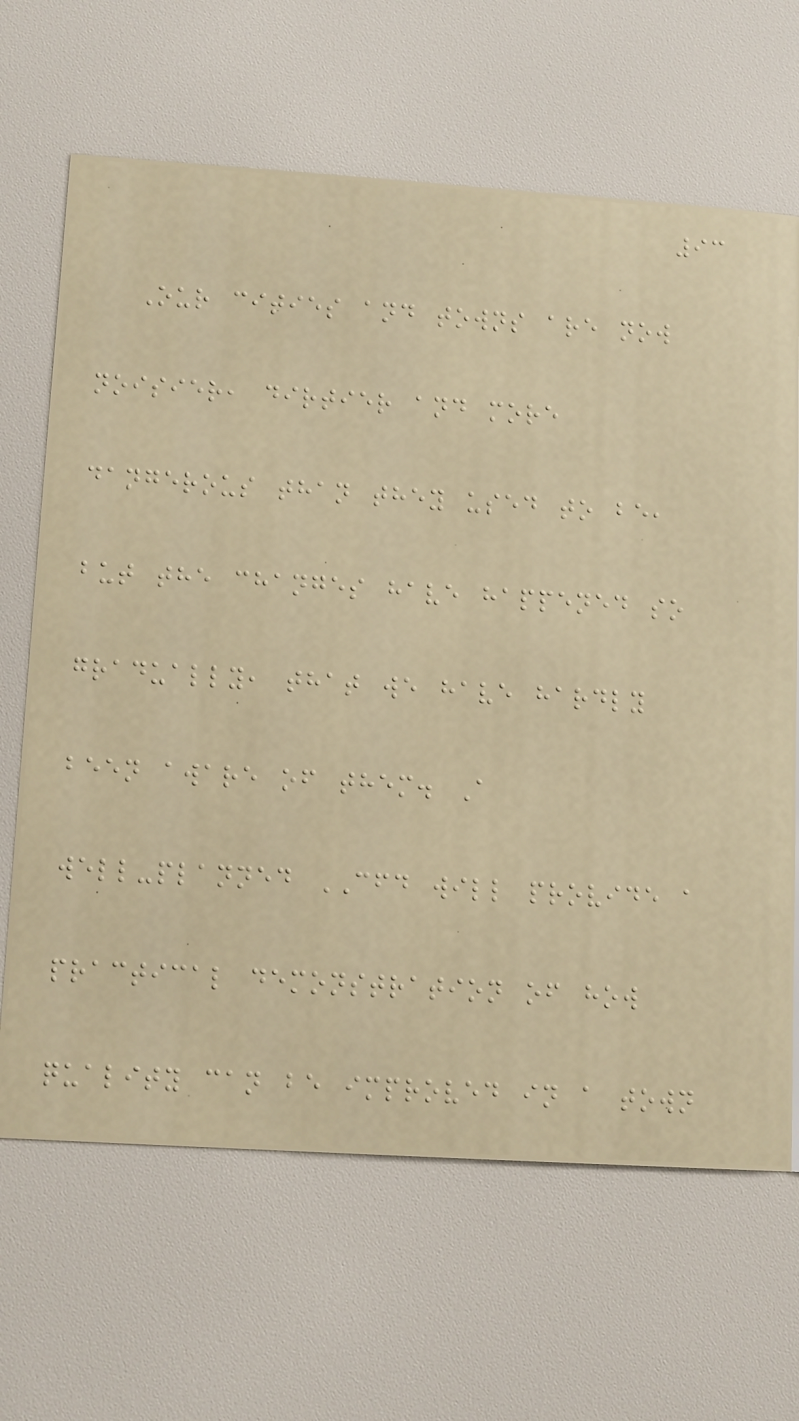93
Our cities and towns are now
noisier, dirtier and more
dangerous than they used to be,
but the changes have happened so
gradually, that we have hardly
been aware of them. A
well-planned CFD will provide a
practical demonstration of how
quality can be improved in a town
